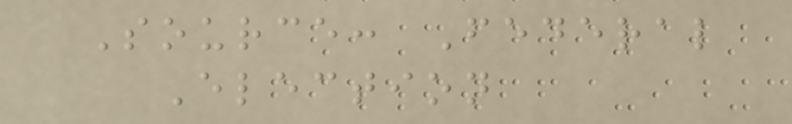Source: Federal
Election
